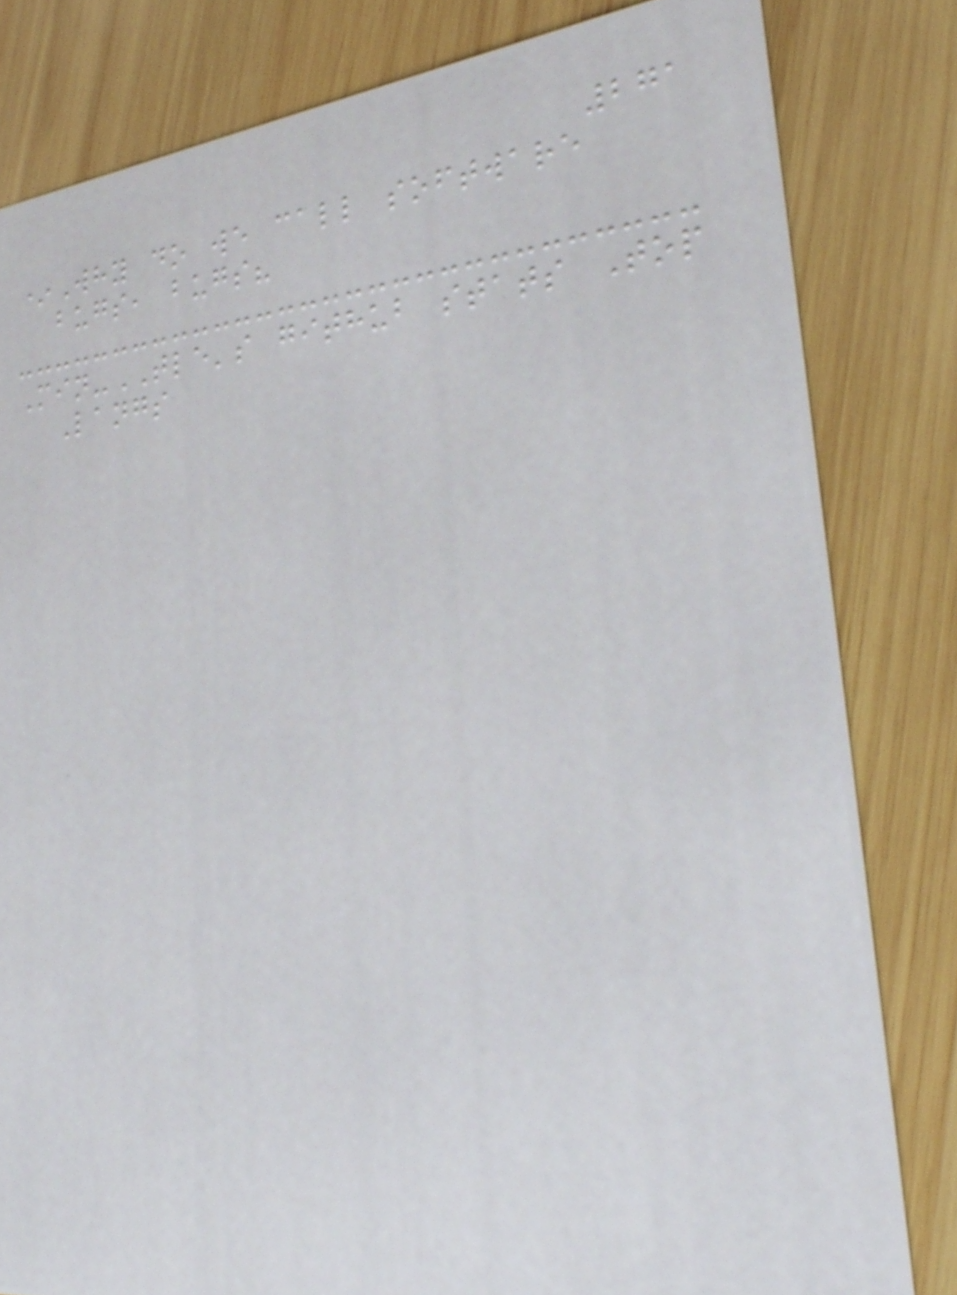271
*Why do we call software
bugs, bugs?
Min-TLE's github stats Top
Langs
